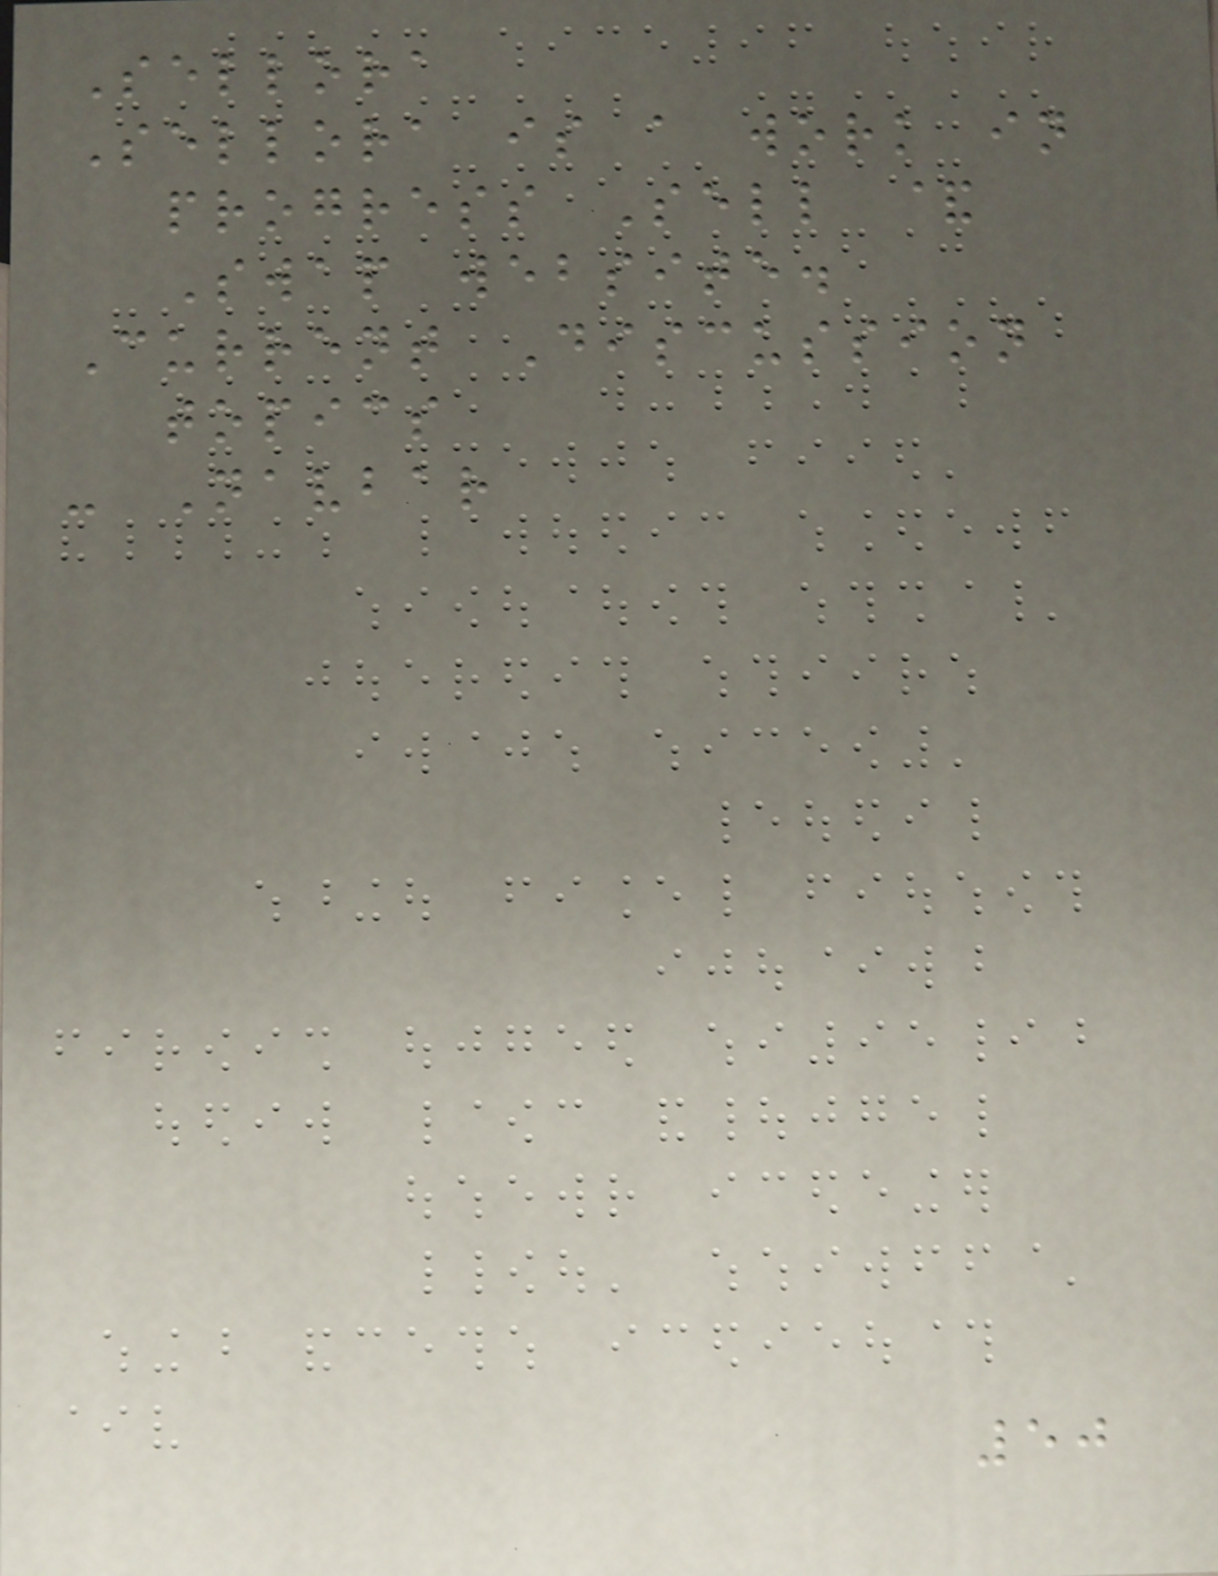Sellora
Sellora is a work in
progress Sell &
Swap website.
Current Discussion
topics
- Navbar
50
